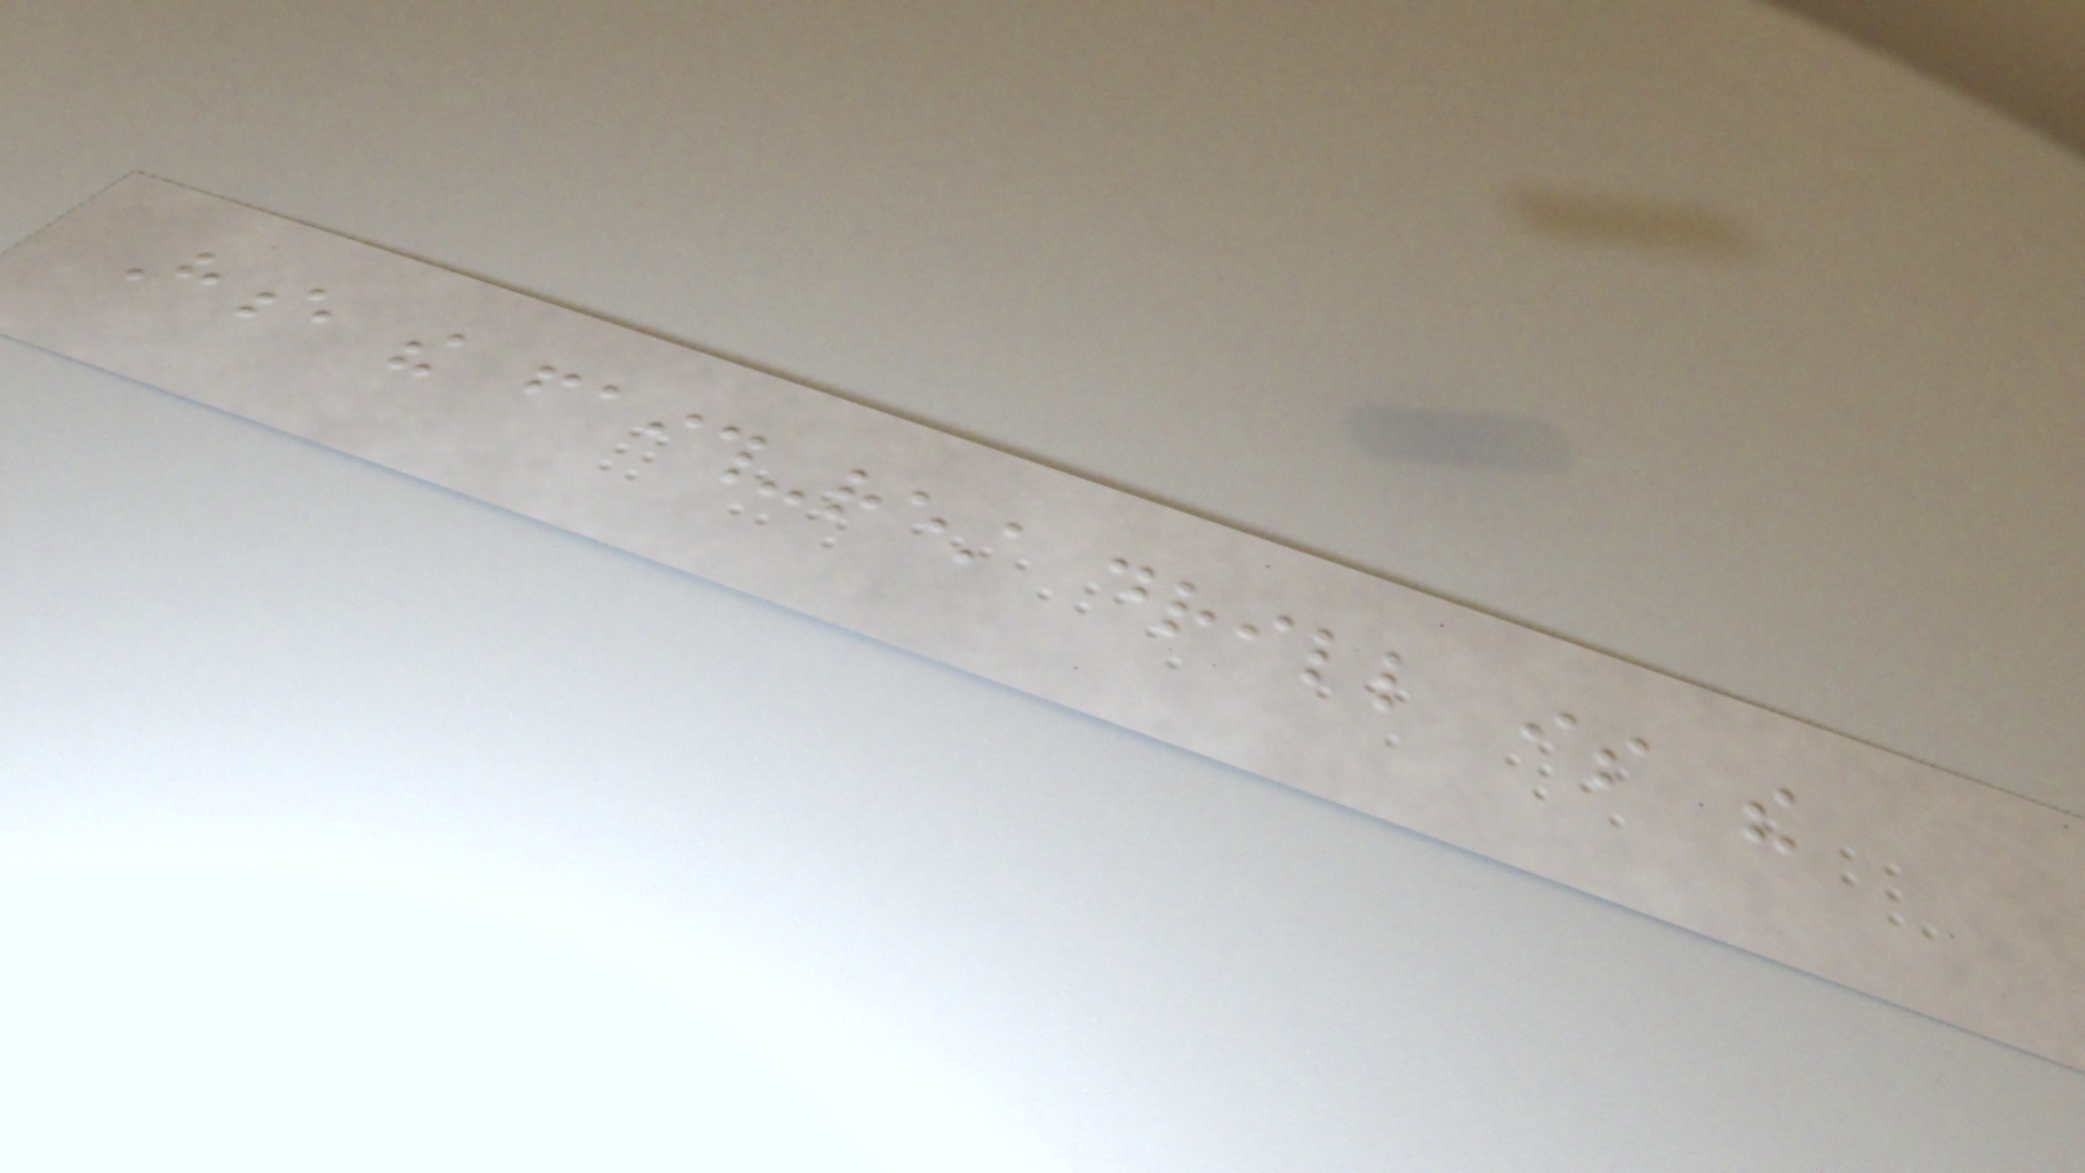Hence the faith-rest drill is the
